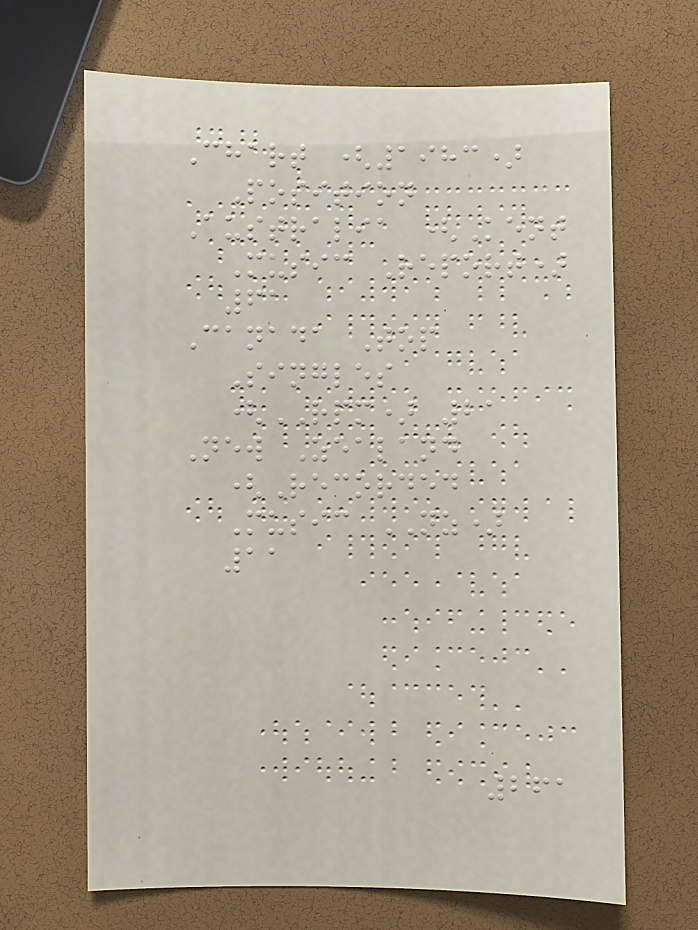Chart (1983)
Position
Australia (Kent
Music Report)
61
Canada Top
Singles
(RPM) 21
New Zealand
(Recorded
Music NZ)
11
261
